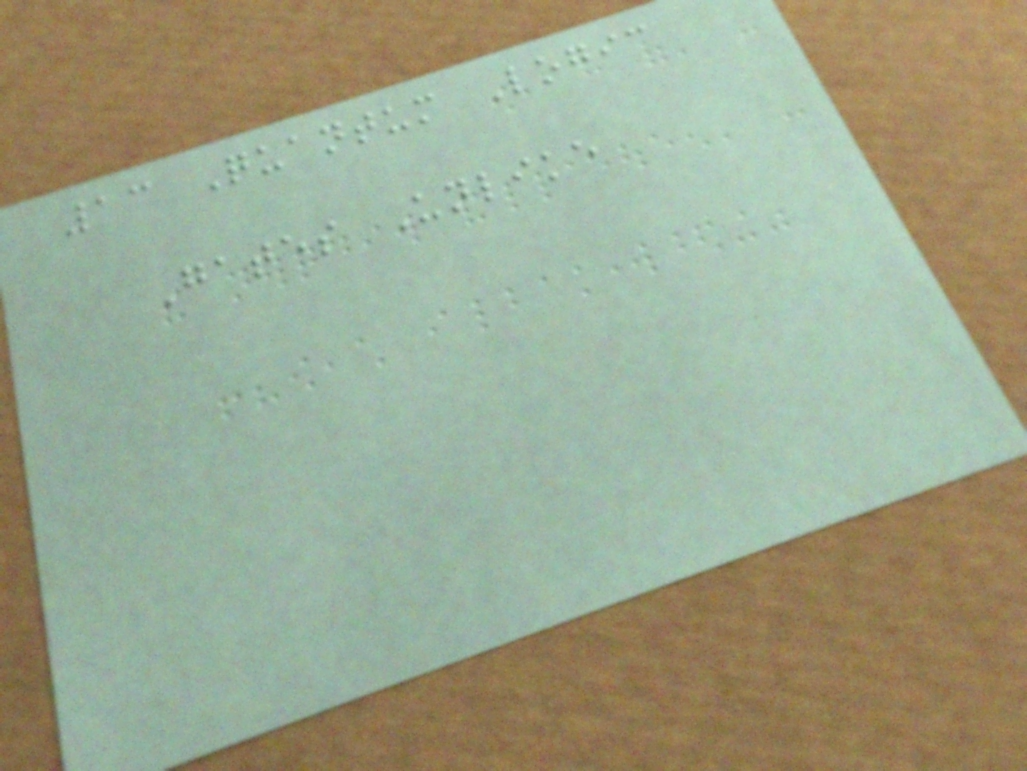13 Quantum Logic
Gates Unlike
